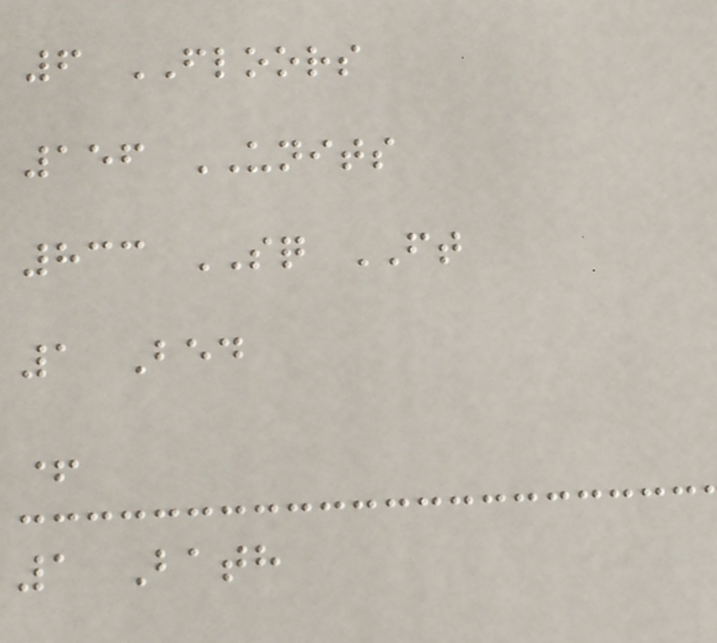6 FLOORS
156 UNITS
833 SQ FT
1 Bed
+
1 Bath
